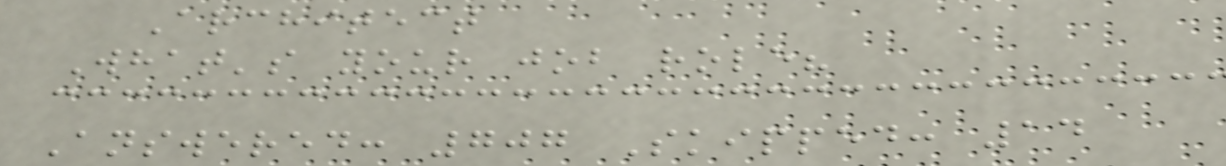Architect
What's your job role?
Answered: 707 Skipped: 14
